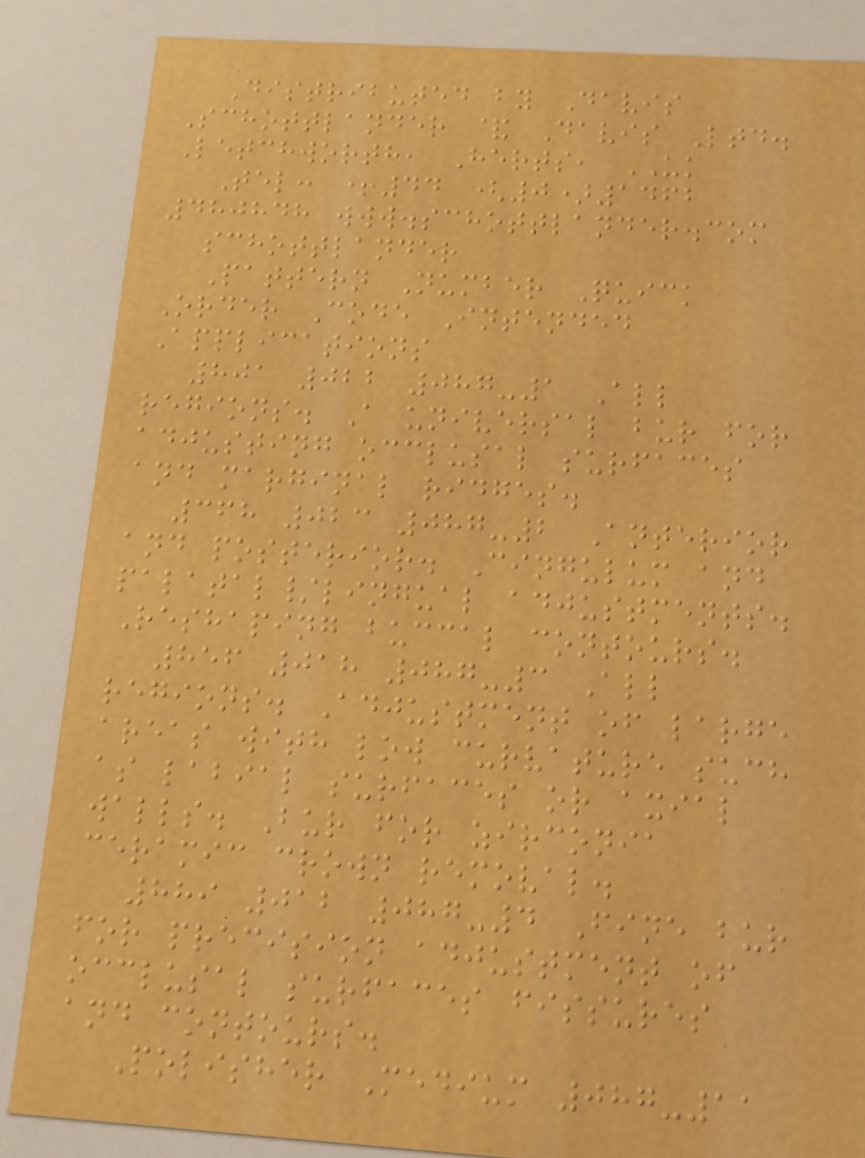Distributed by Davis
Schottlander & Davis Ltd.
Letchworth, Herts, UK
Tel: +44 (0)1462
480848 www.schottlander.com
schottlander
Pattern Number Quick
Order Code Intended
Applications
801 022 087-1 All
regions. A universal bur for
adjusting occlusal surfaces
and marginal ridges.
368 023 087-2 Anterior
and posterior. Cingulum and
palatal/lingual adjustments.
Reshaping buccal contours.
856 018 087-3 All
regions. Adjustment of large
areas with low curvature such
as labial surfaces or axial
walls. Bur for zirconia
ceramic crown removal.
889 012 087-4 Fine bur
for precision adjustment of
occlusal surfaces fissures
and contours.
Polisher Medium 087-11
